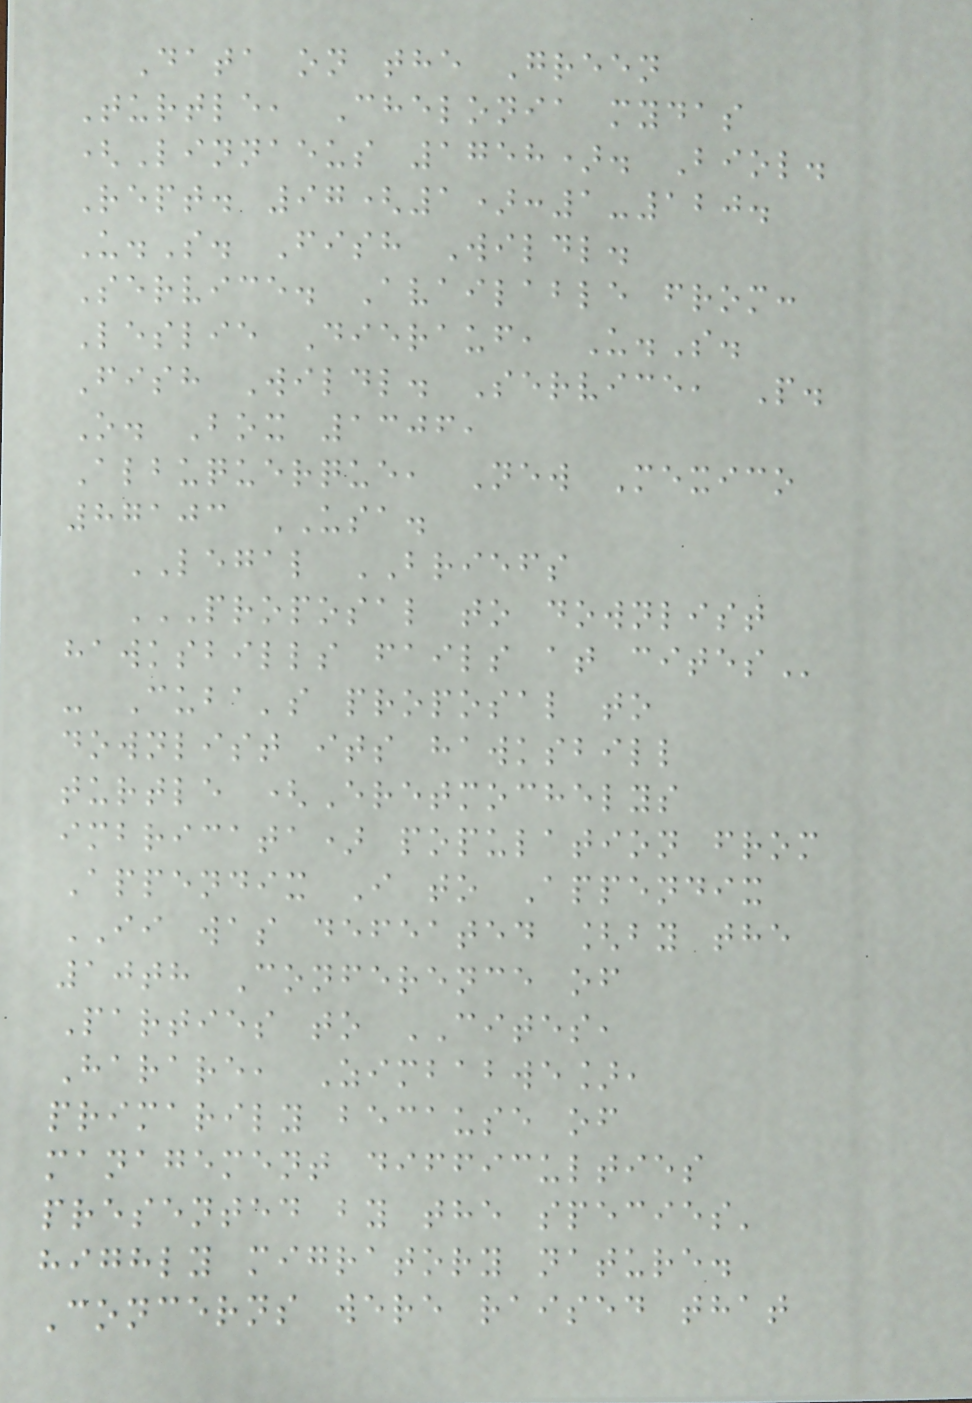Data on the Green
Turtle, Chelonia mydas
(Linnaeus 1758). Biol.
Rept. 97(1):1-120.
U.S. Fish Wildl.
Service. Available from:
Leslie Dierauf, U.S.
Fish Wildl. Service, P.
O. Box 1306,
Albuquerque, New Mexico
87103 USA.
LEGAL BRIEFS
PROPOSAL TO DOWNLIST
HAWKSBILLS FAILS AT CITES
- Cuba's proposal to
downlist its hawksbill
turtle (Eretmochelys
imbricata) population from
Appendix I to Appendix
II was defeated [by the
10th Conference of
Parties to CITES,
Harare, Zimbabwe],
primarily because of
management difficulties
presented by the species'
highly migratory nature.
Concerns were raised that
